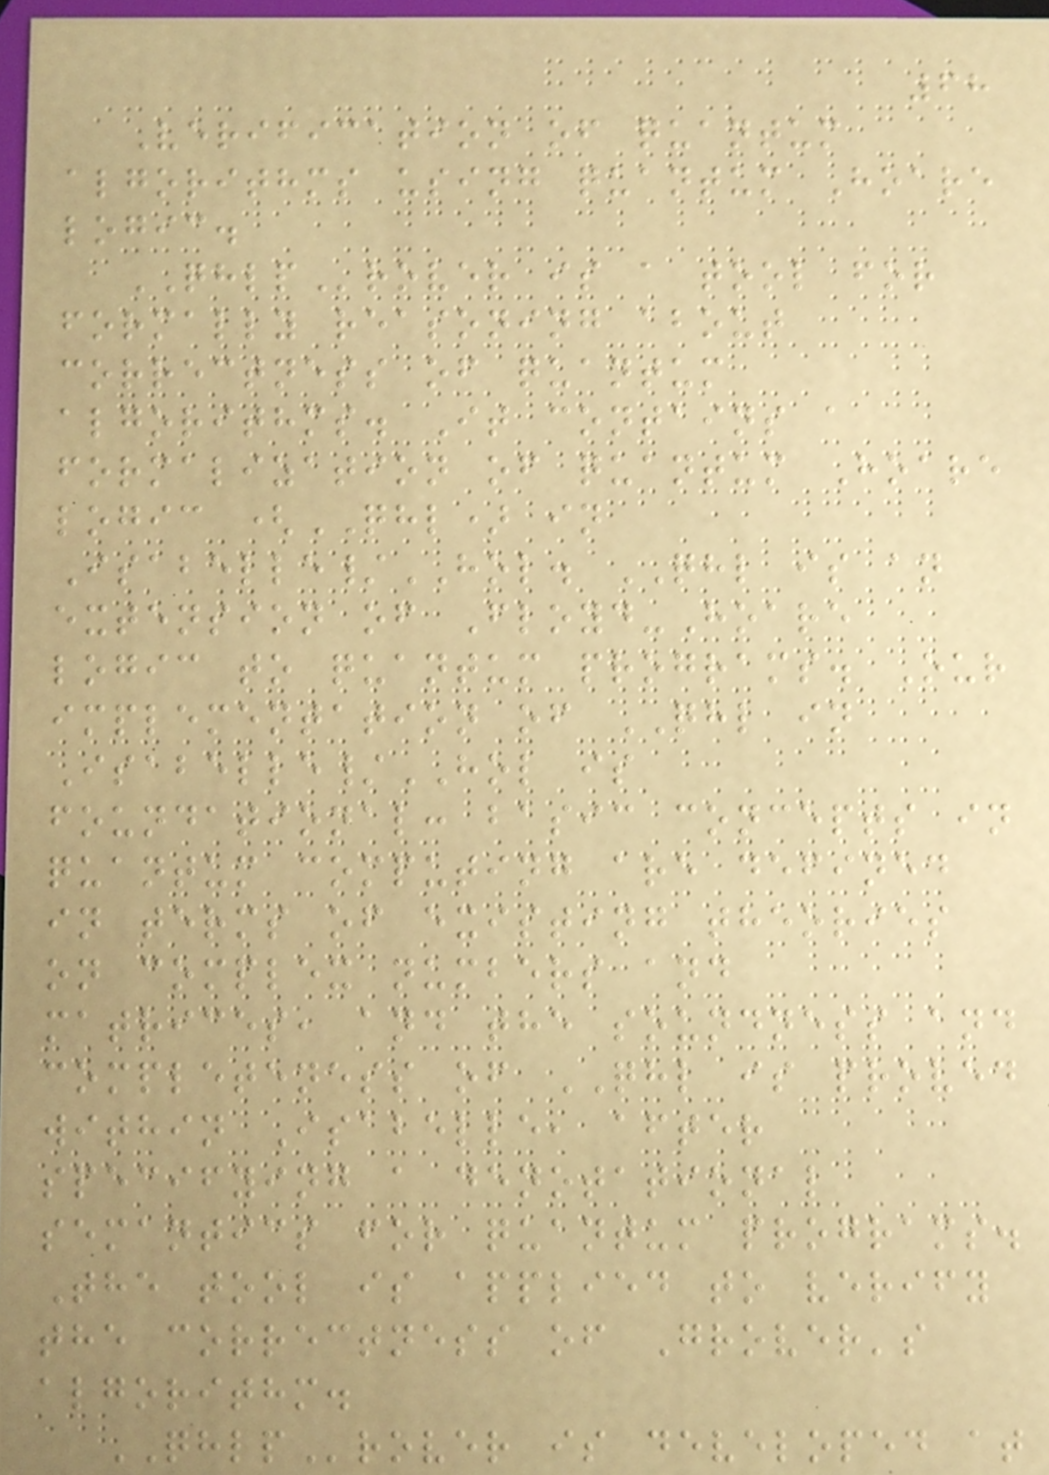68
Verification of quantum
algorithms using quantum Hoare
logic.
QHLProver is a tool for
formally reasoning about
correctness of quantum
algorithms. It contains a
formalization of quantum Hoare
logic (QHL) in
Isabelle/HOL. QHL is an
extension of Floyd-Hoare
logic to quantum programs. Our
implementation of QHL in
Isabelle/HOL is
foundational: basic concepts in
quantum computing are defined
in terms of existing theories
on complex numbers and
matrices, and the soundness and
completeness of QHL is proved
within Isabelle, after
specifying a denotational
semantics for quantum programs.
The tool is applied to verify
the correctness of Grover's
algorithm.
QHLProver is developed at
